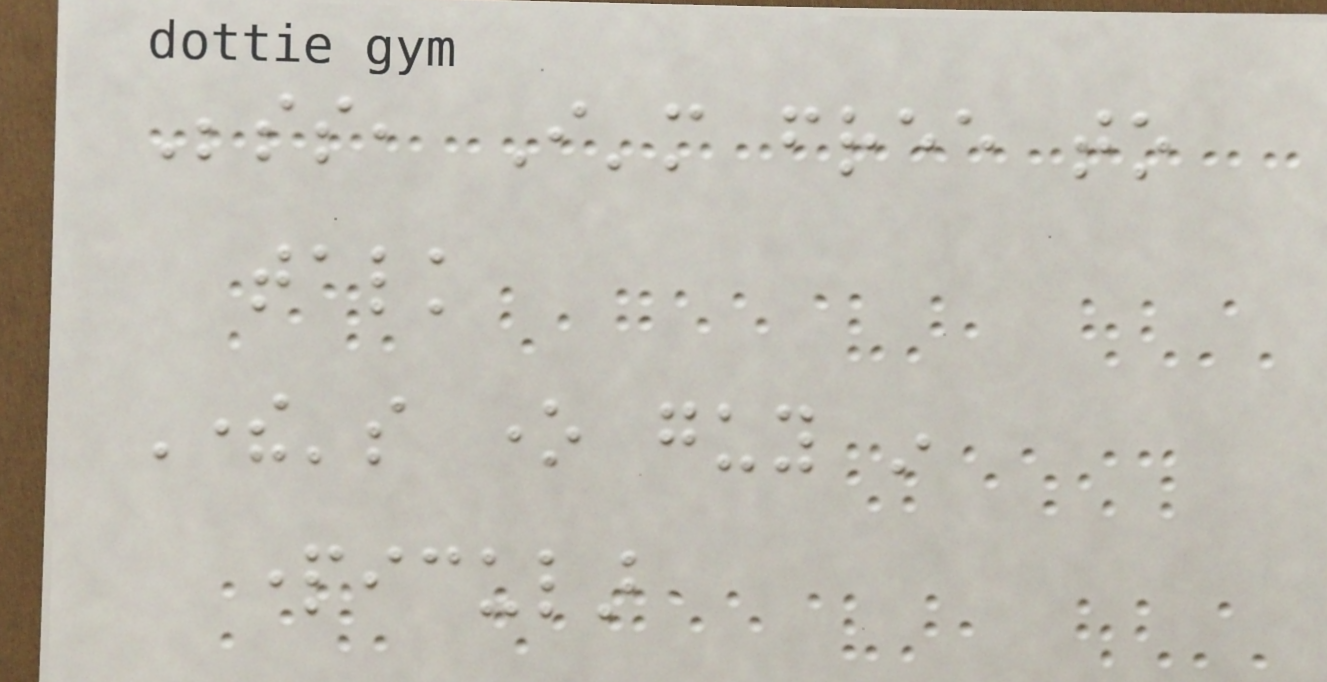Besides, I'm free to
talk
There's one guy in
particular
